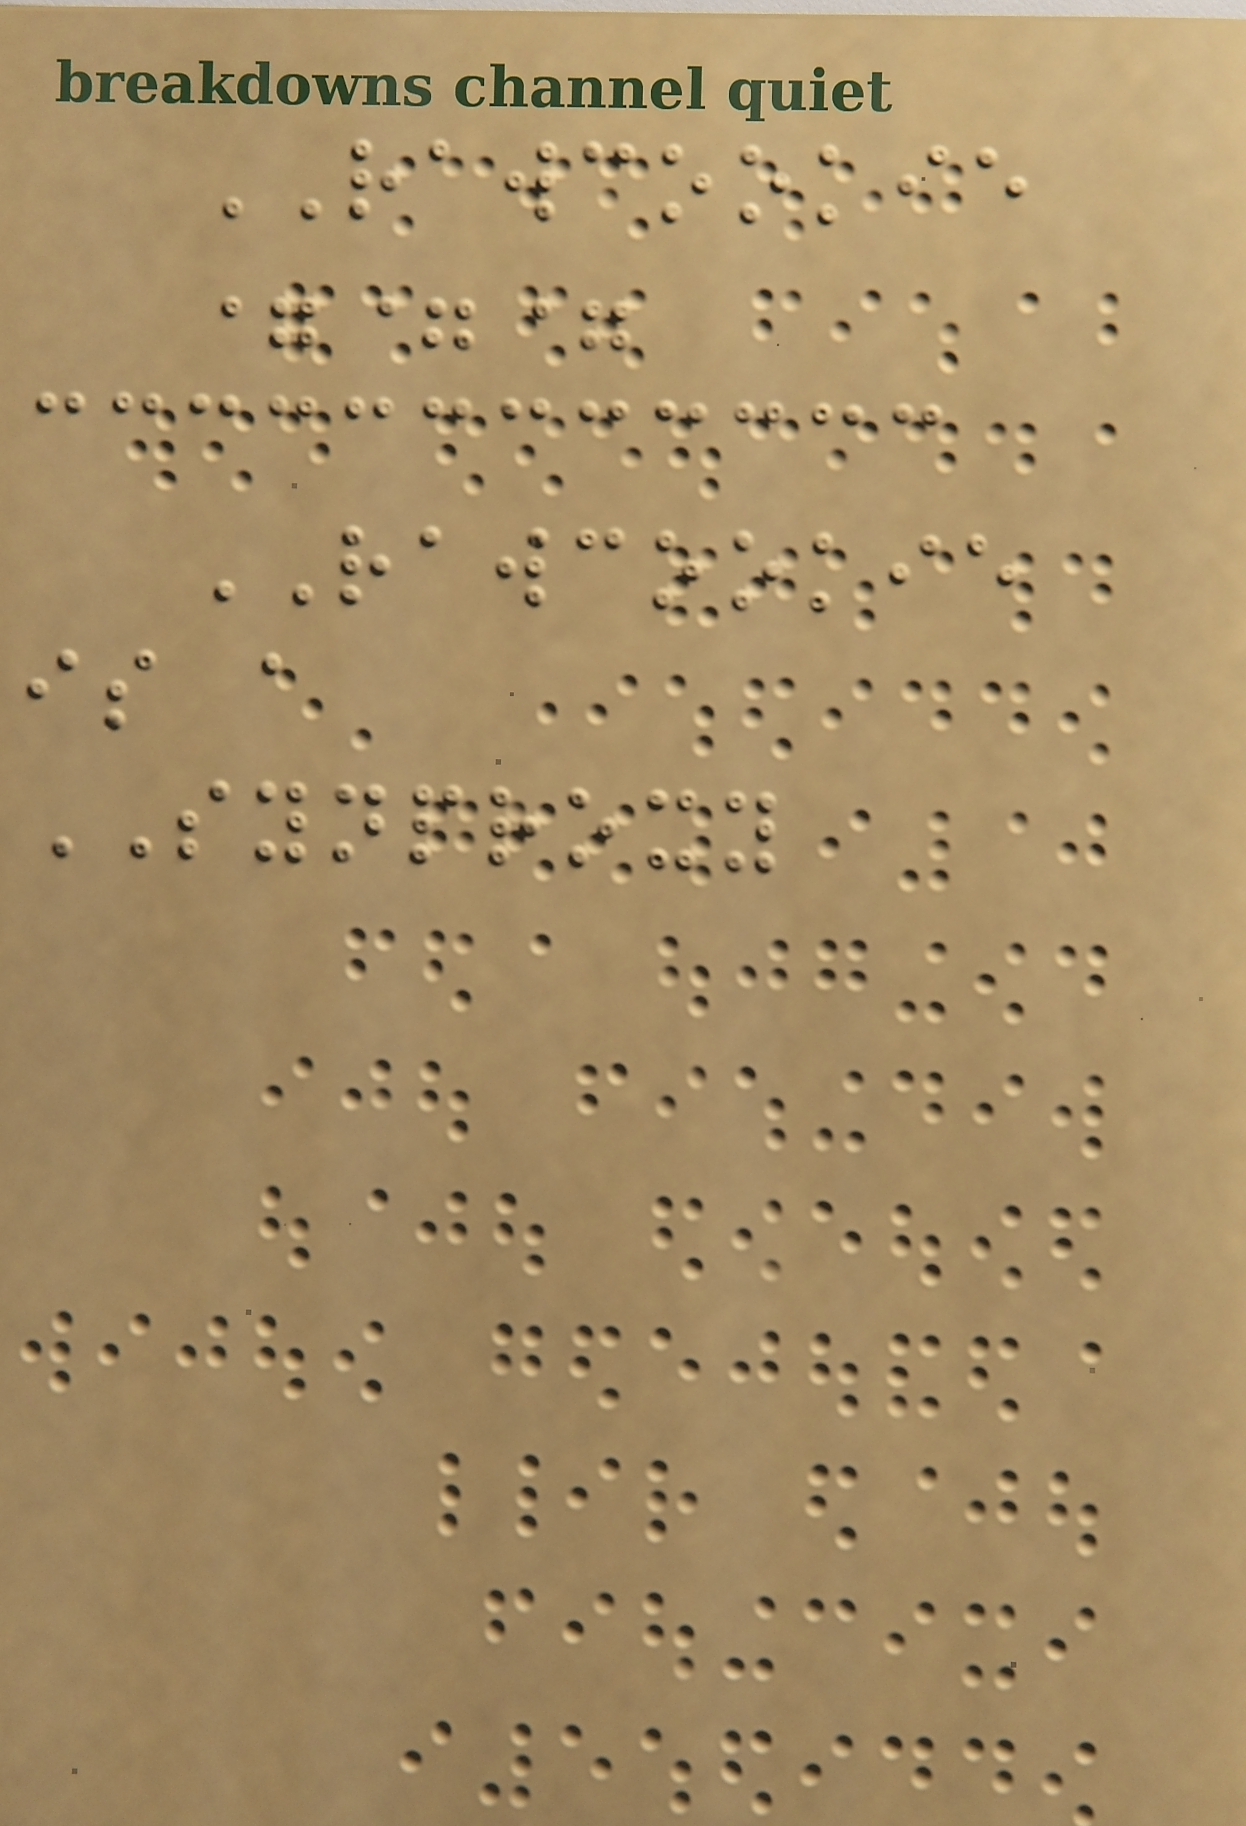RAWCOOKIE
===
RAWCOOKIE
is a
SYNPROXY
